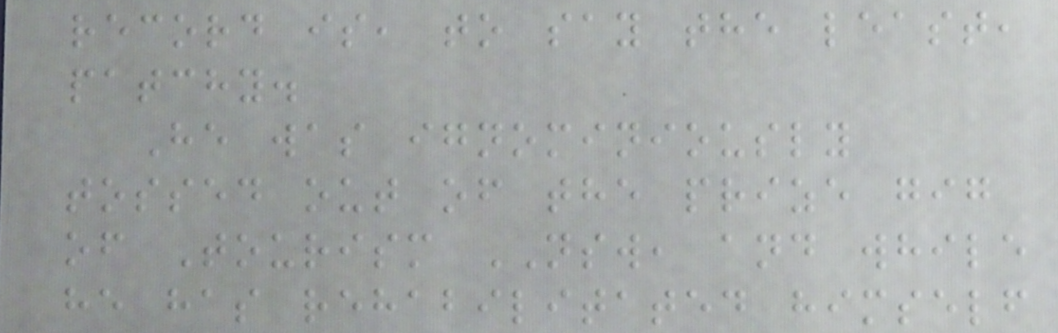record is, to say the least,
patchy.
He was ignominiously
tossed out of the prize gig
of Tourism NSW, and while
he has rehabilitated himself
